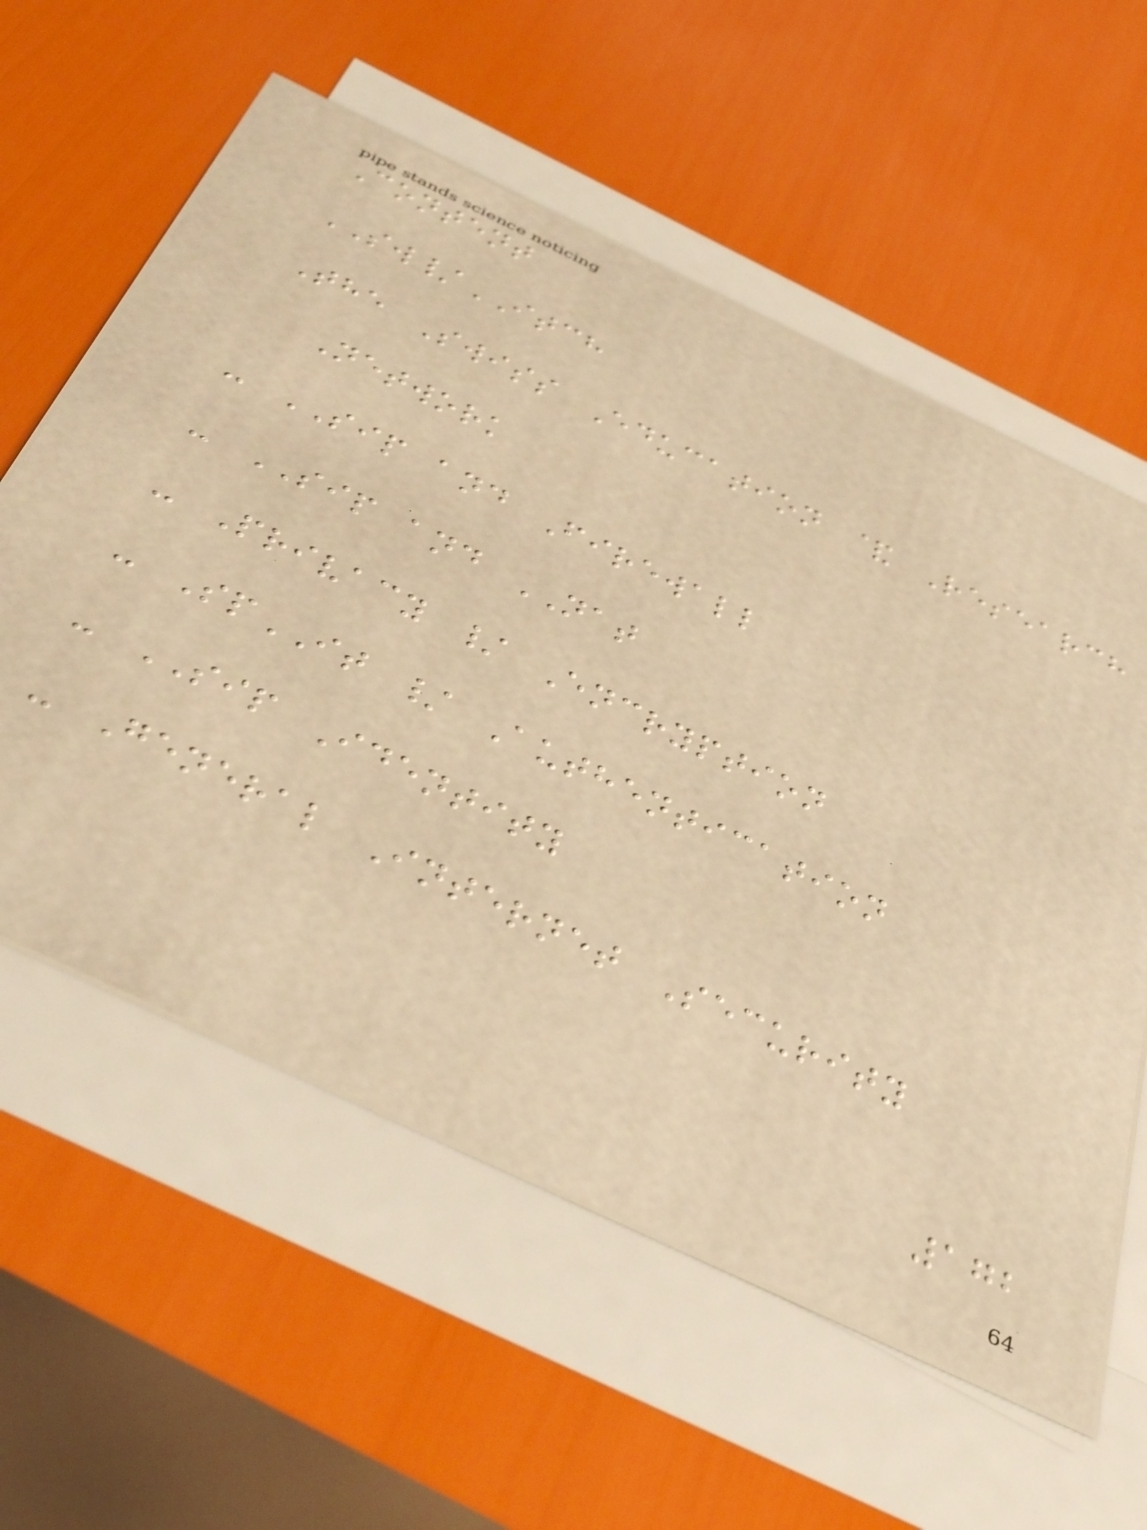Content
SW/ITCH
The Swiss Education & Research
Network
- SIP and Firewall
- SIP and NAT
- Privacy / Encryption
- SpIT / Authentication
- SIP Identity
- General Internet Security
172
